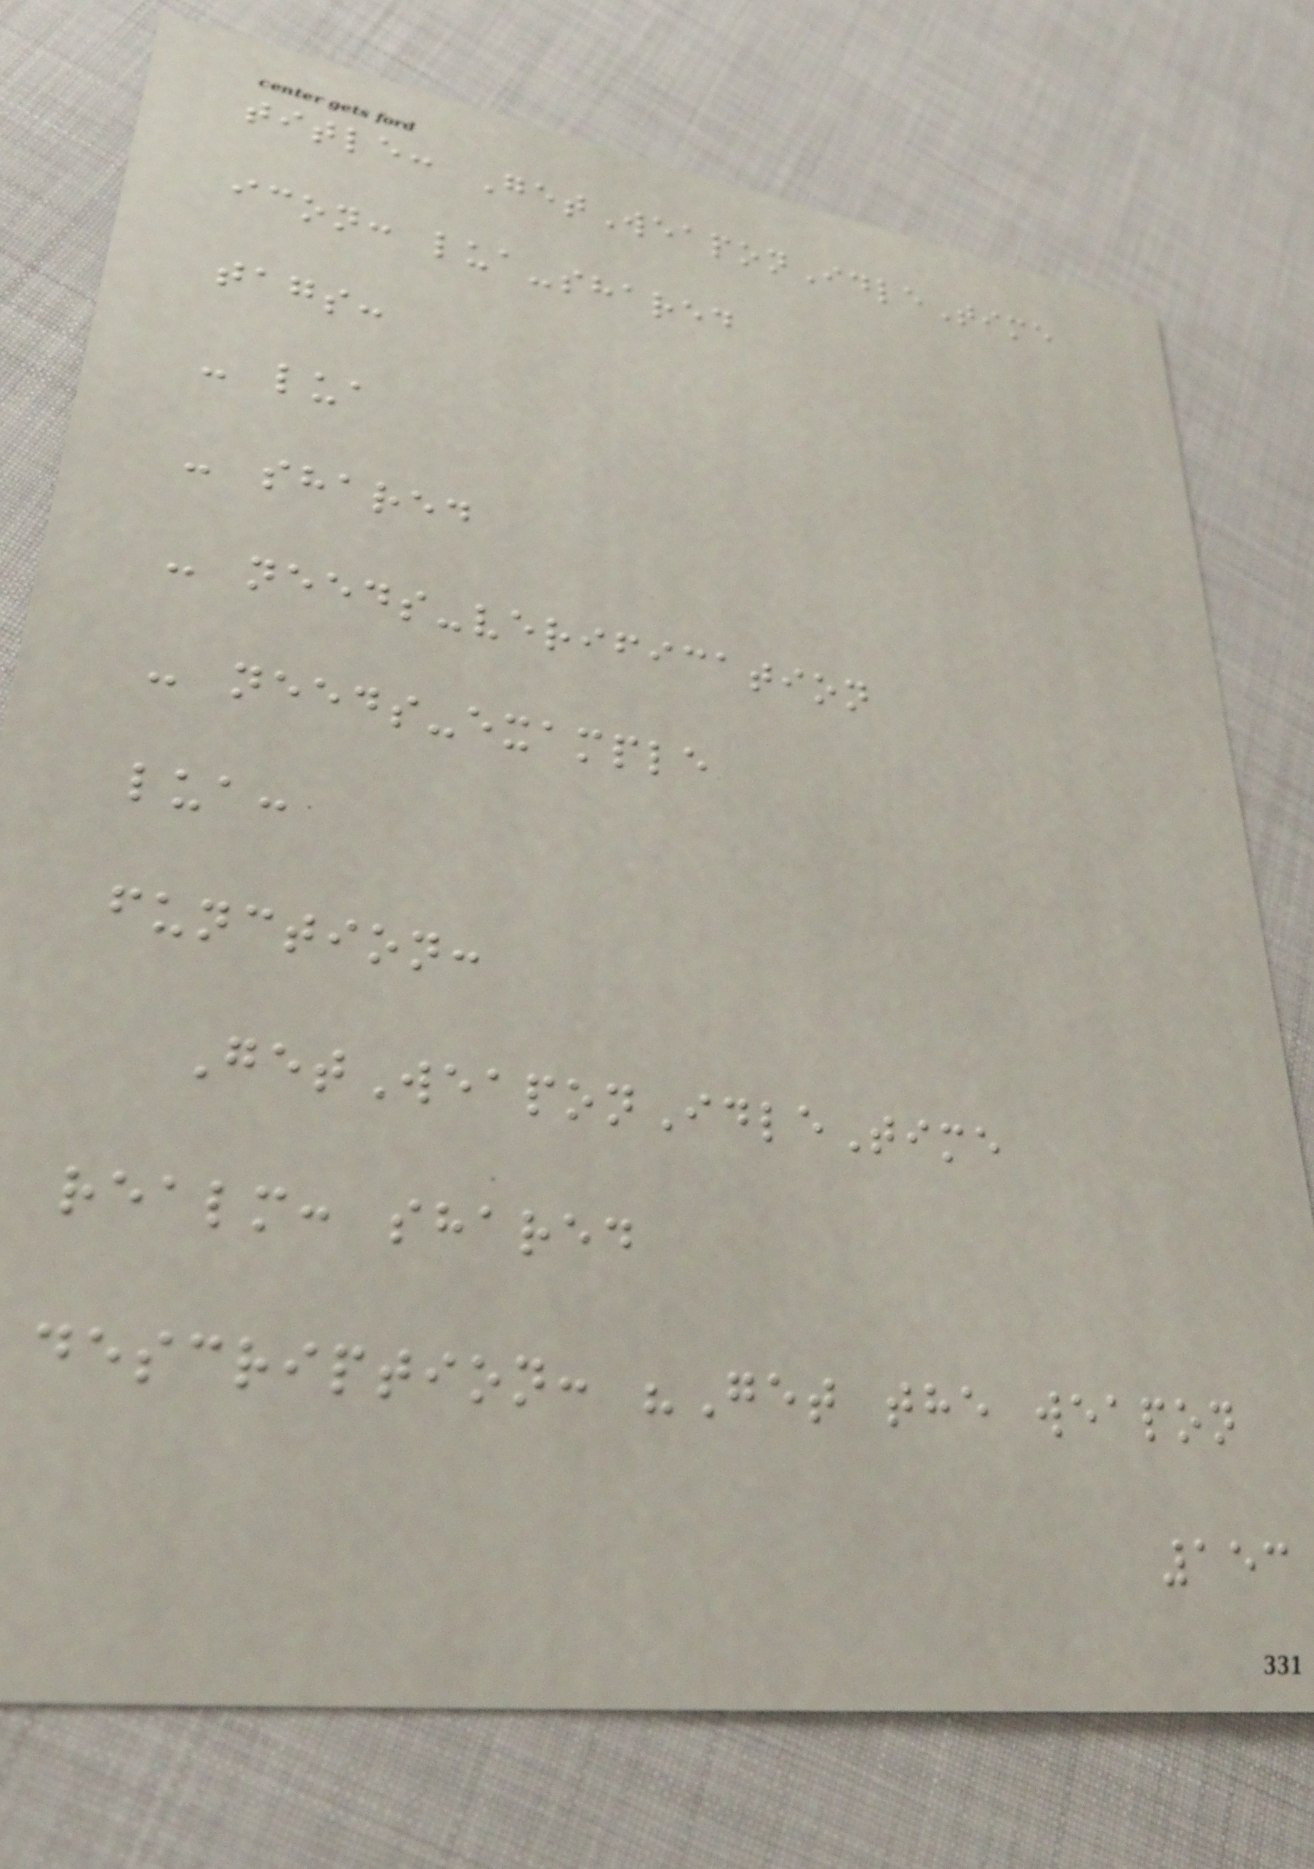title: GetWeaponIdleTime
icon: lua-shared
tags:
- lua
- shared
- needs-verification
- needs-example
lua:
function:
GetWeaponIdleTime
realm: shared
description: "Get the weapon
153
